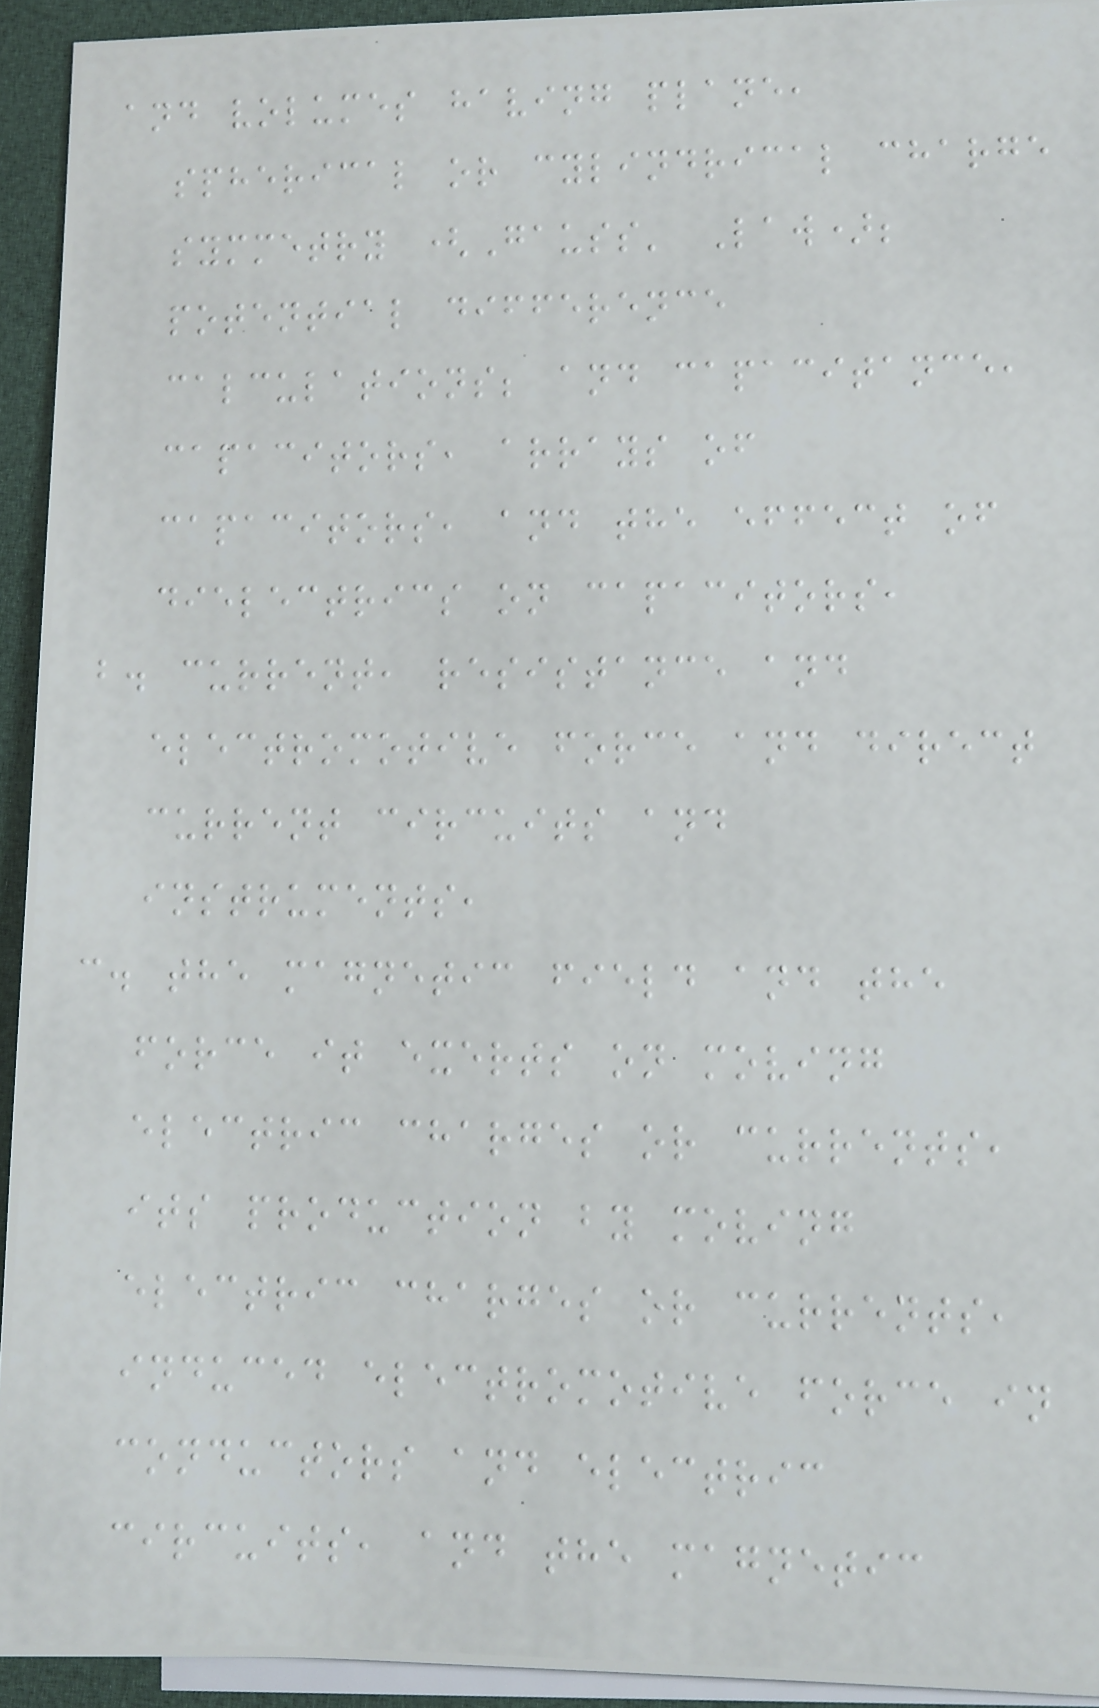and volumes having plane,
spherical or cylindrical charge
symmetry (Gauss' Law);
potential difference
calculations; and capacitance,
capacitors, arrays of
capacitors, and the effect of
dielectrics on capacitors,
b. current, resistance and
electromotive force and direct
current circuits and
instruments,
c. the magnetic field and the
force it exerts on moving
electric charges or currents,
its production by moving
electric charges or currents,
induced electromotive force in
conductors and electric
circuits, and the magnetic
